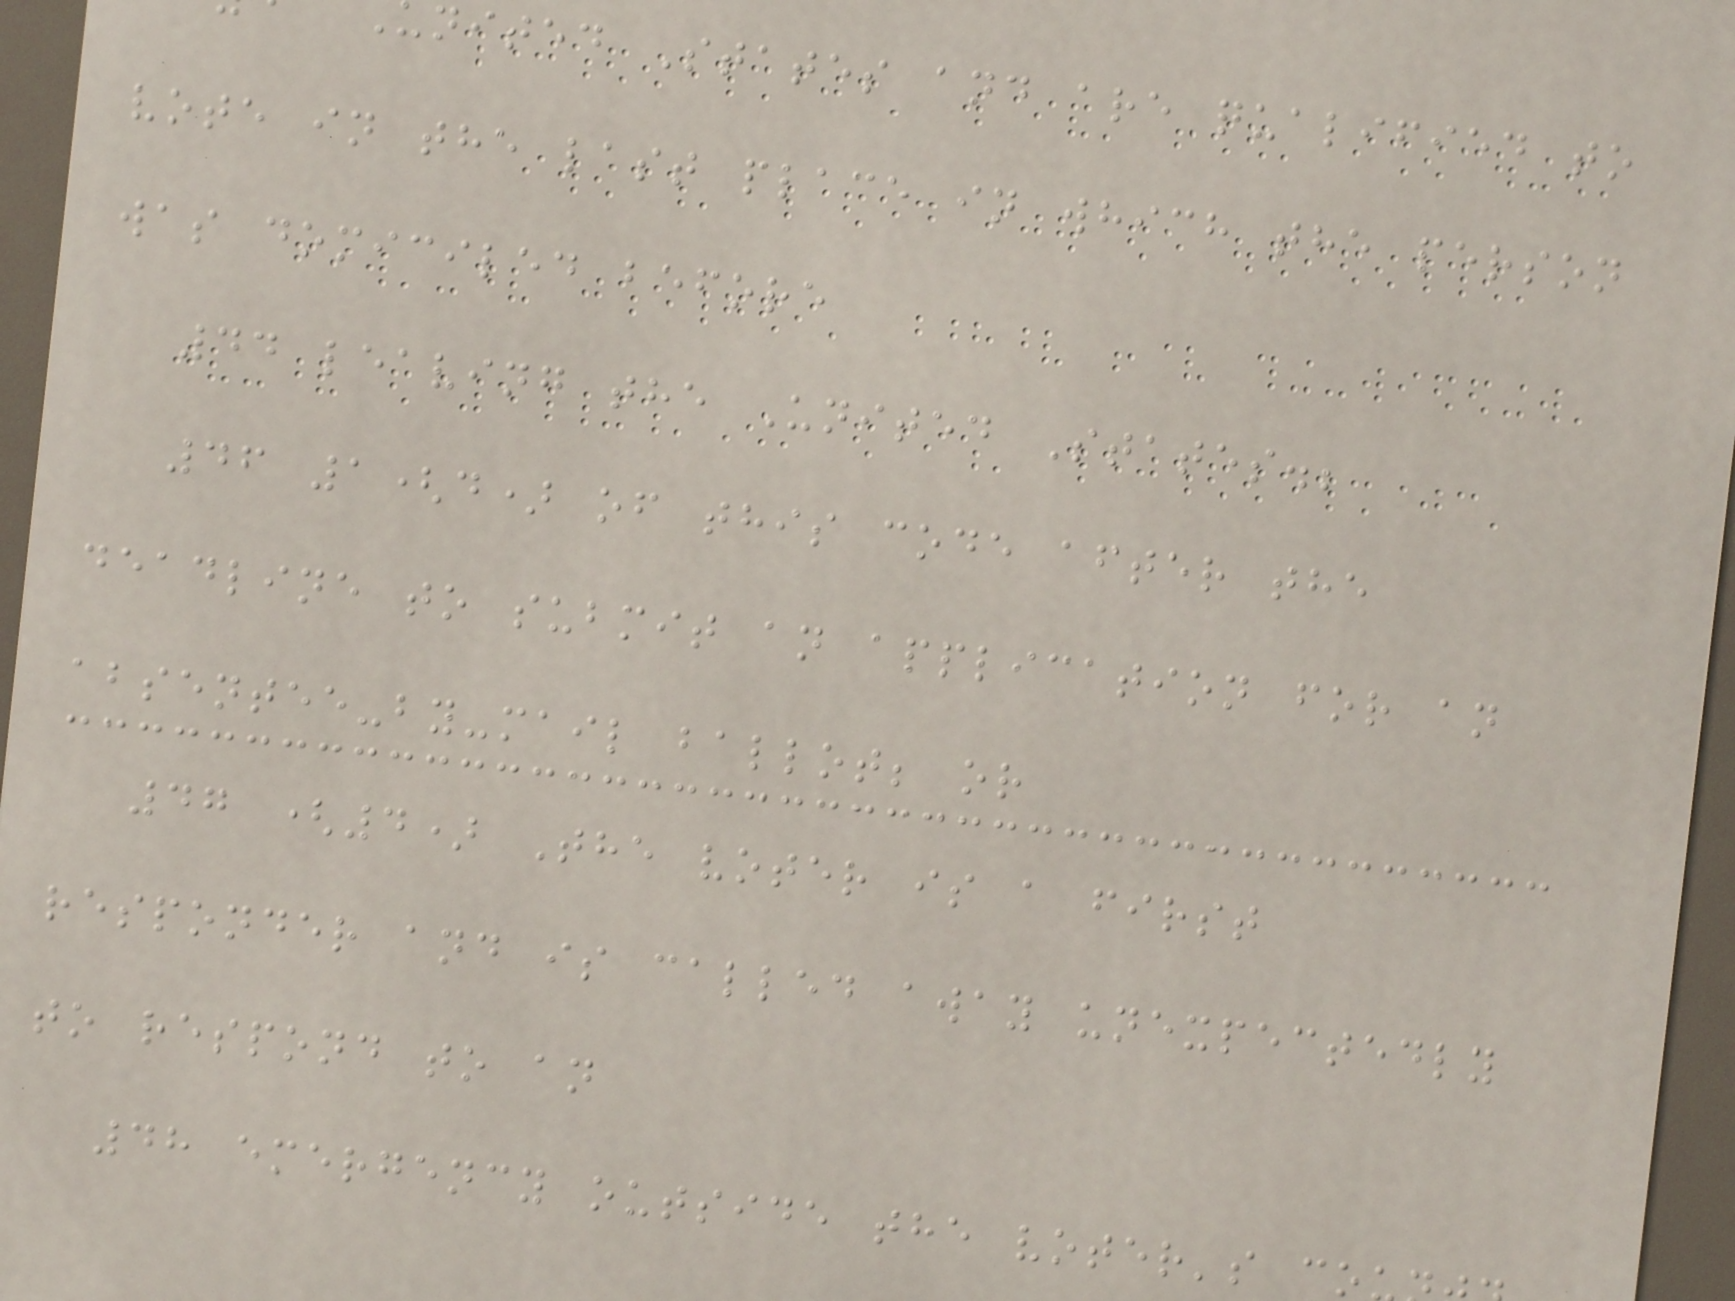nited States and are qualified to
vote in the last place in which the person
was domiciled before
44 leaving the United States.;
46 1(d) of this code after the
deadline to submit an application for an
absentee-by-mail ballot; or
47 (4) The voter is a first
responder and is called away unexpectedly
to respond to an
48 emergency outside the voter's co
